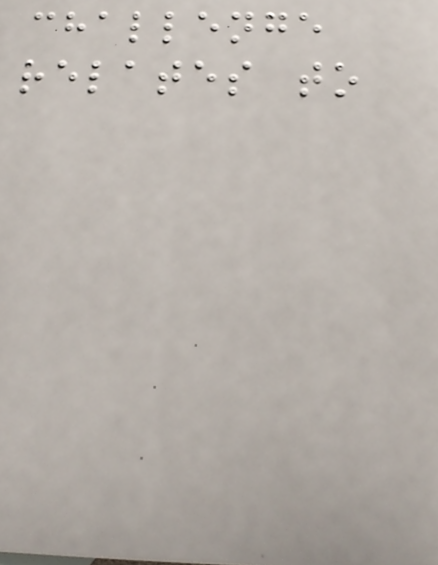challenge
relates to
